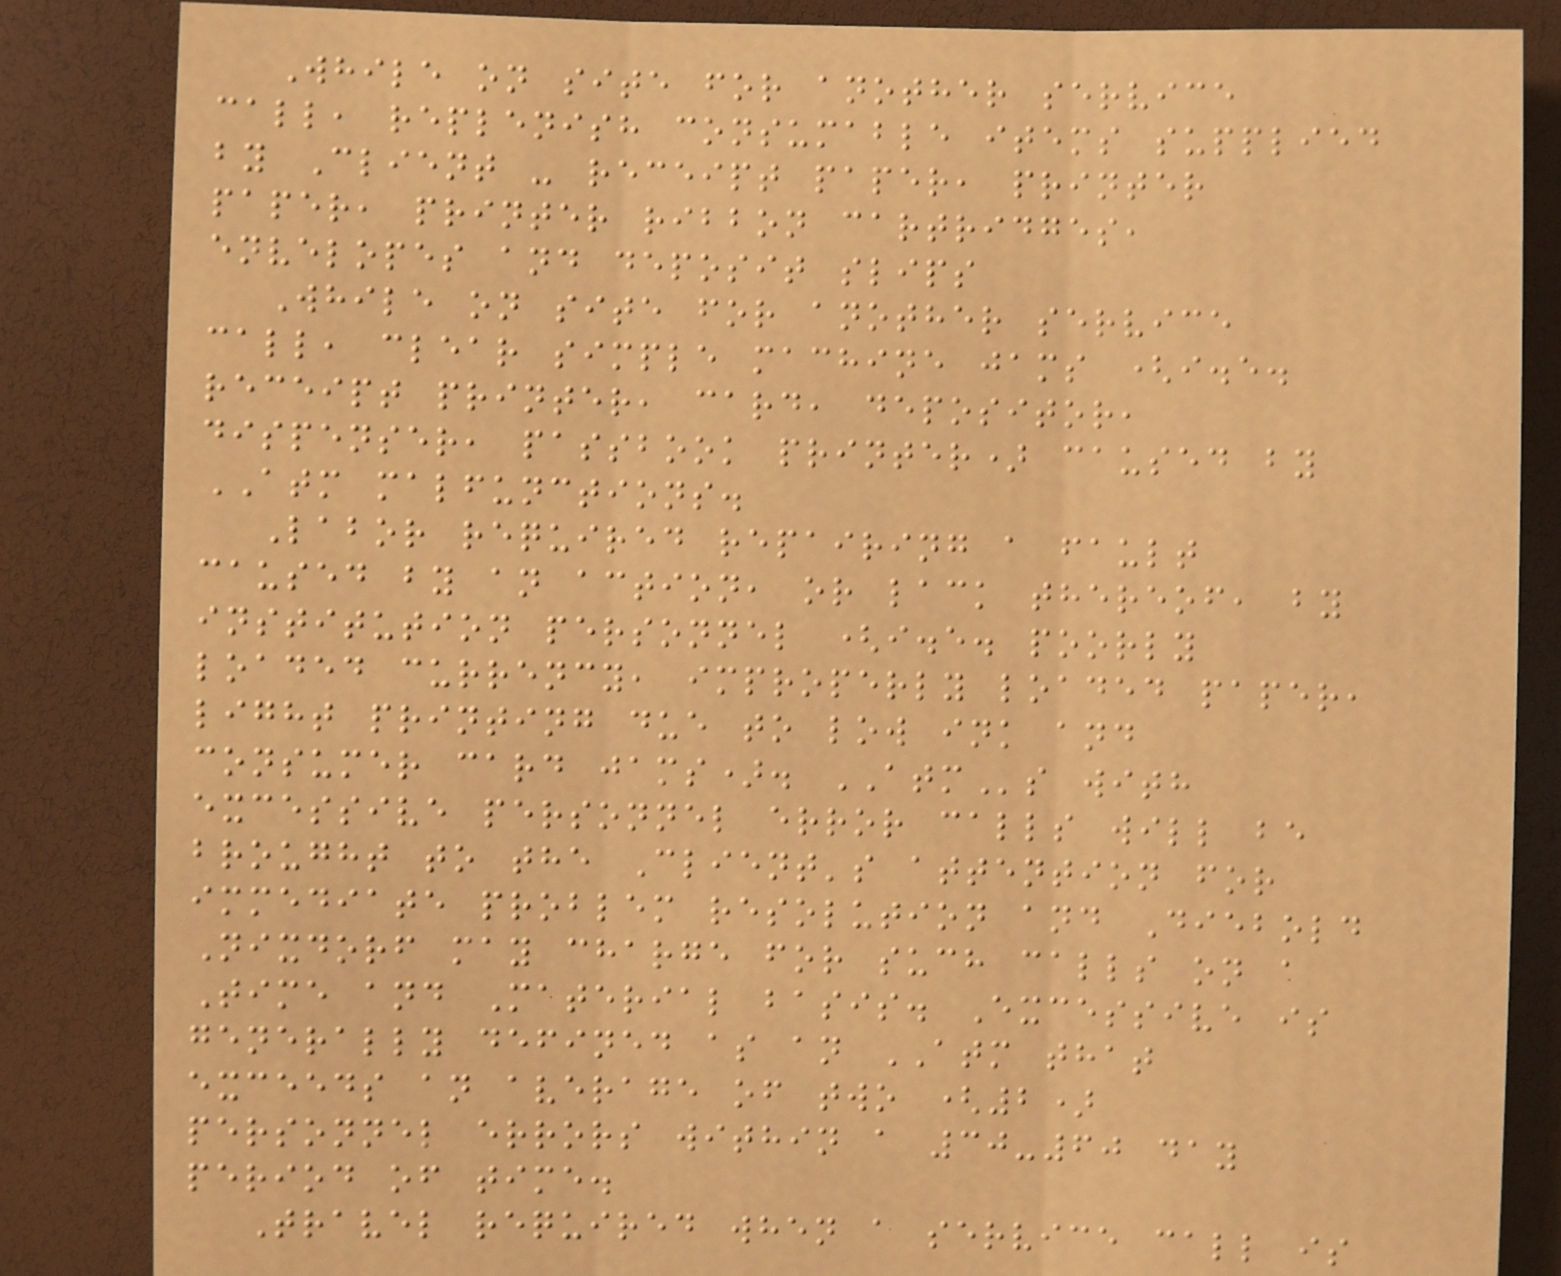While on site for another service
call, replenish consumable items supplied
by Client - receipt paper, printer
paper, printer ribbon cartridges,
envelopes and deposit slips
While on site for another service
call, clear simple machine jams (i.e.
receipt printer, card, depositor,
dispenser, passbook printer) caused by
ATM malfunctions.
Labor required repairing a fault
caused by an action, or lack thereof, by
institution personnel (i.e. poorly
loaded currency, improperly loaded paper,
light printing due to low ink and
consumer card jams). ATMs with
excessive personnel error calls will be
brought to the Client's attention for
immediate problem resolution and Diebold
Nixdorf may charge for such calls on a
Time and Material basis. Excessive is
generally defined as an ATM that
exceeds an average of two (2)
personnel errors within a 30-60 day
period of time.
Travel required when a service call is
